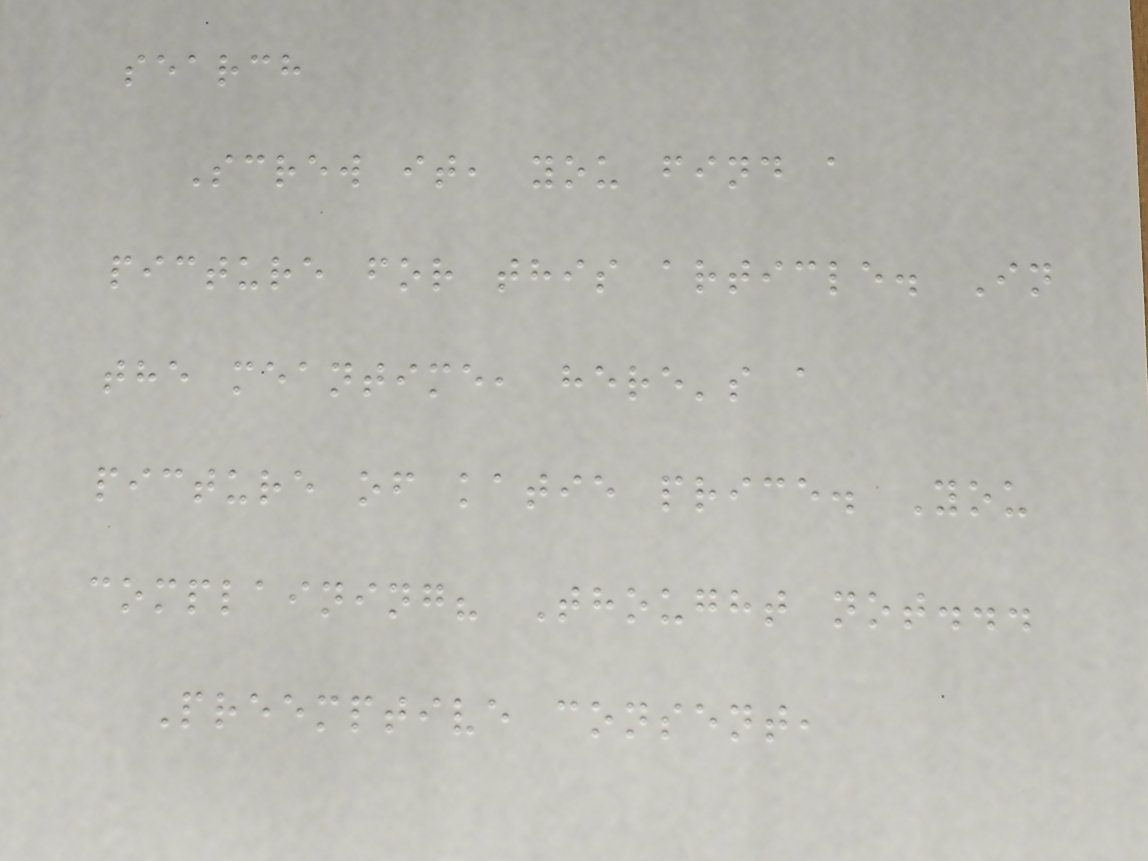search
Screw it, you find a
picture for this article. In
the meantime, here's a
picture of katie price. You
complaining? Thought not...
Preemptive consent,
